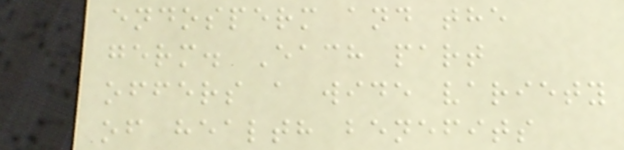endosperm and the
germ. Each part
offers a wide variety
of health benefits
